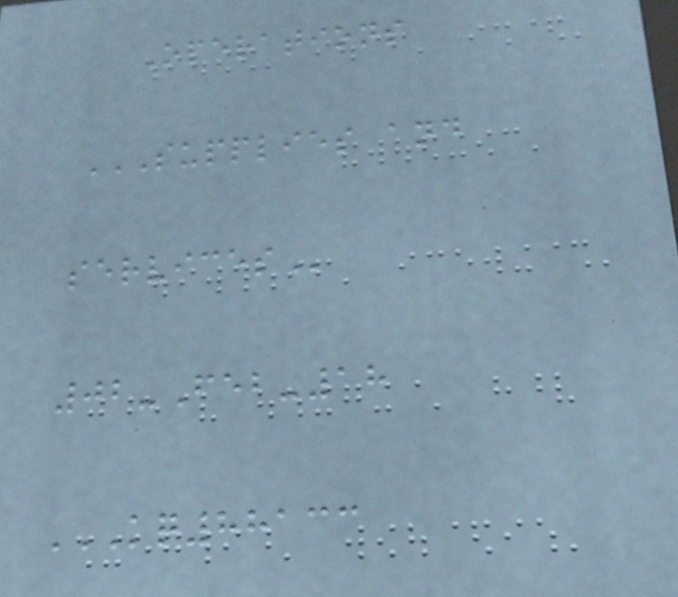Operations
SUPPLIES AND
SERVICES
02-Feb-18
KQ88133
